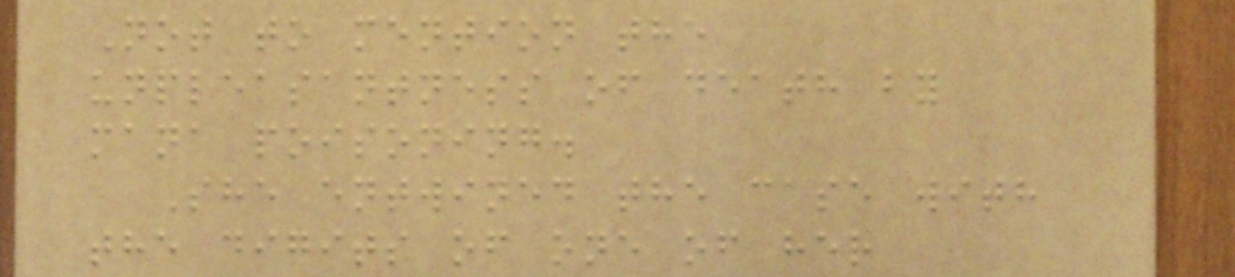Not to mention the
unpleasantness of death by
mana poisoning.
She entwined the case with
the digits of one of her
